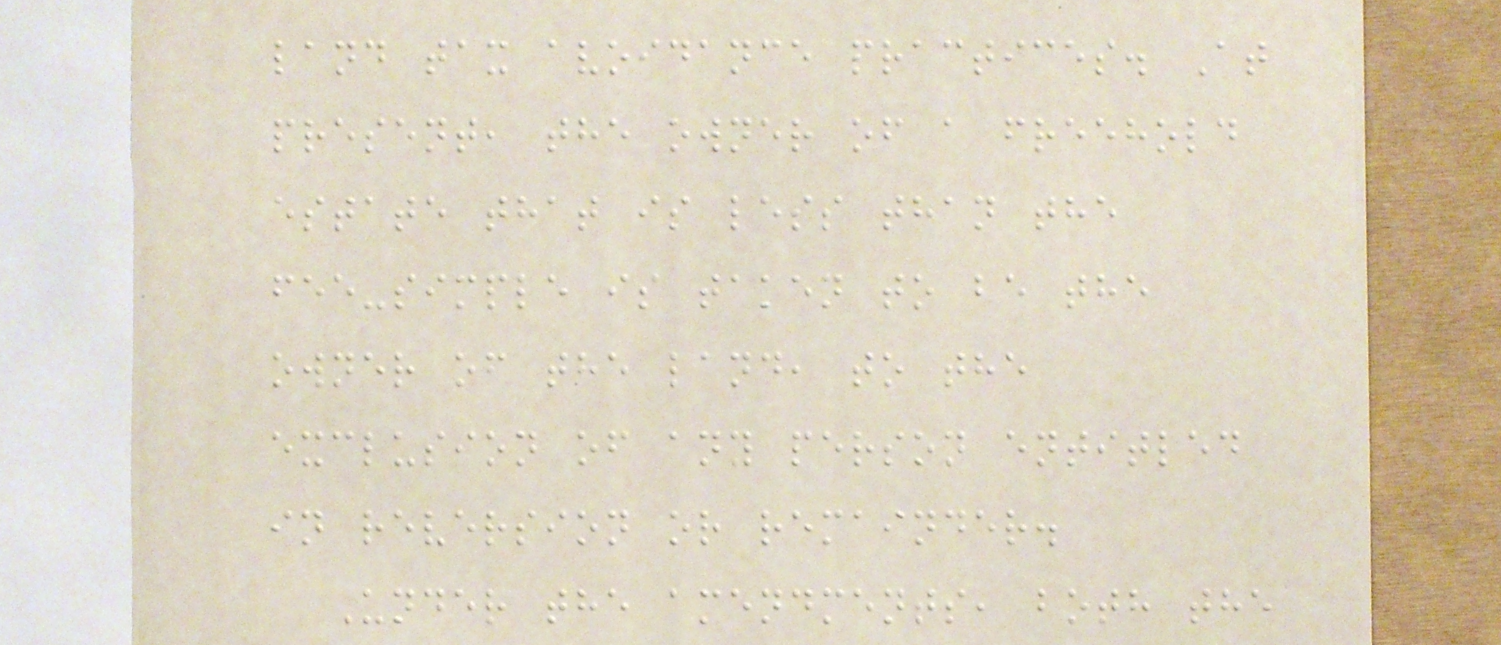land tax avoidance practices. At
present, the owner of a freehold
estate that is less than the
fee-simple is taken to be the
owner of the land, to the
exclusion of any person entitled
in reversion or remainder.
Under the amendments, both the
